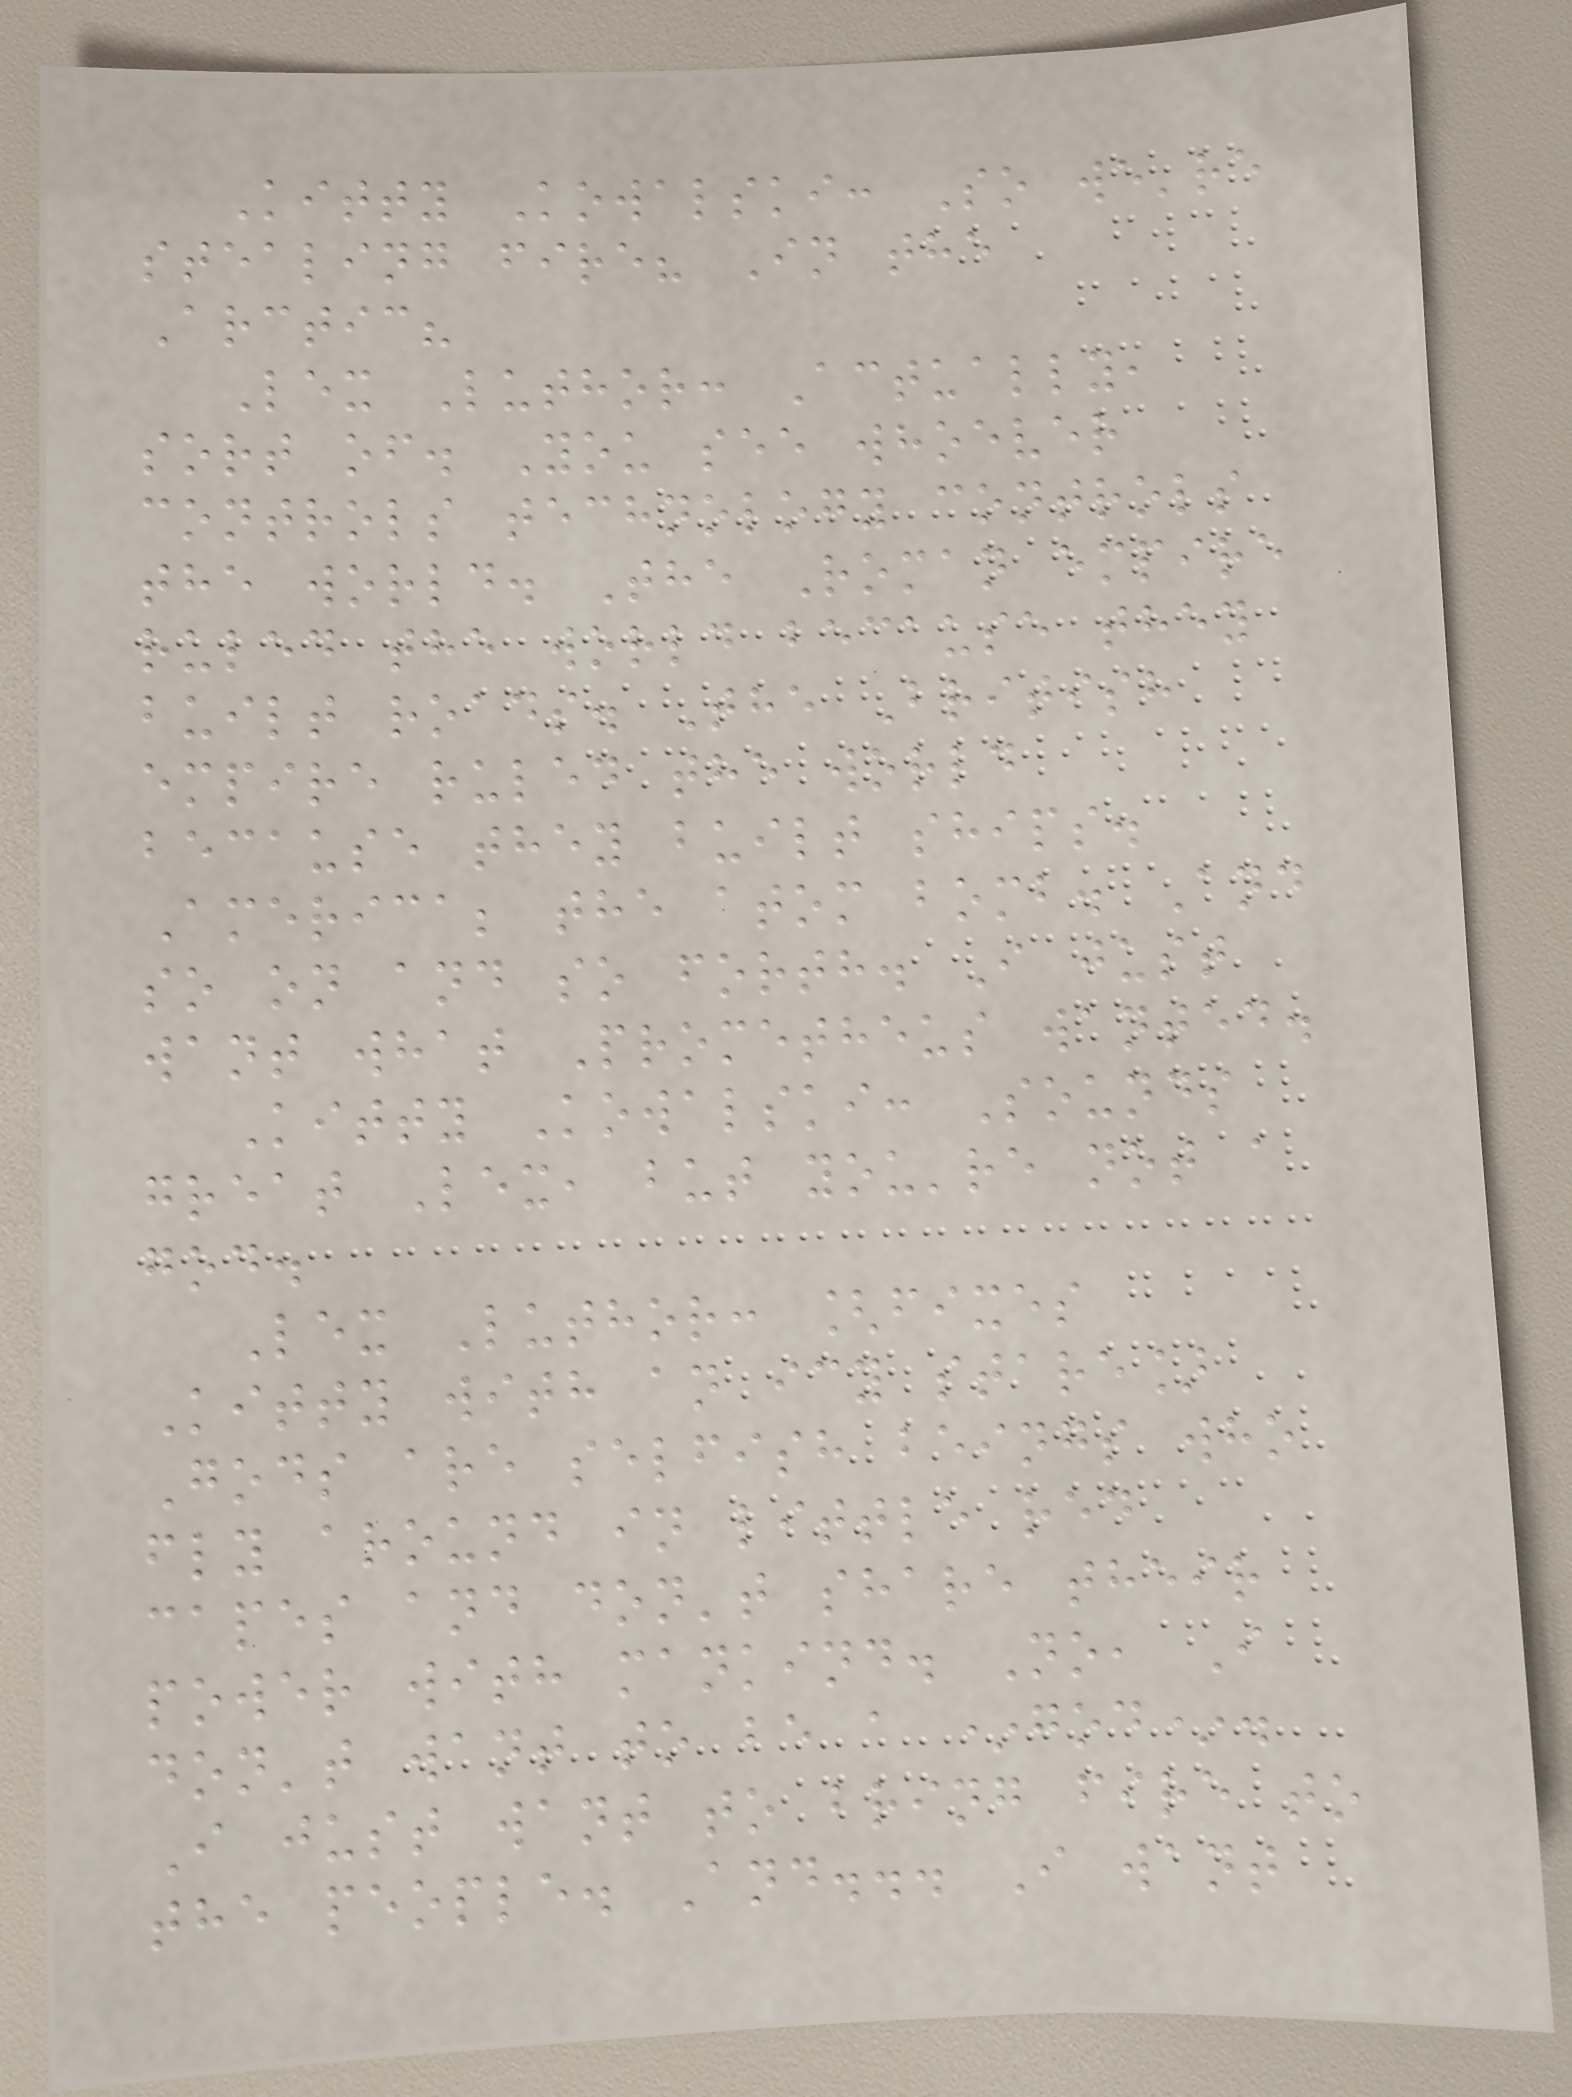Kitty Kowalski: So we're
stealing fire? In the
Arctic?
Lex Luthor: Actually,
sort of. You see whoever
controls technology controls
the world. The Roman empire
ruled the world because they
built roads. The British
empire ruled the world
because they built ships.
America; the atom bomb. And
so on and so forth. I just
want what Prometheus wanted.
Kitty Kowalski: Sounds
great Lex, but you're not a
god.
Lex Luthor: [fixes
Kitty with an icy stare]
Gods are selfish beings who
fly around in little red
capes and don't share their
power with mankind. No, I
don't want to be a *god*.
I just want to bring fire to
the people. And... I want
